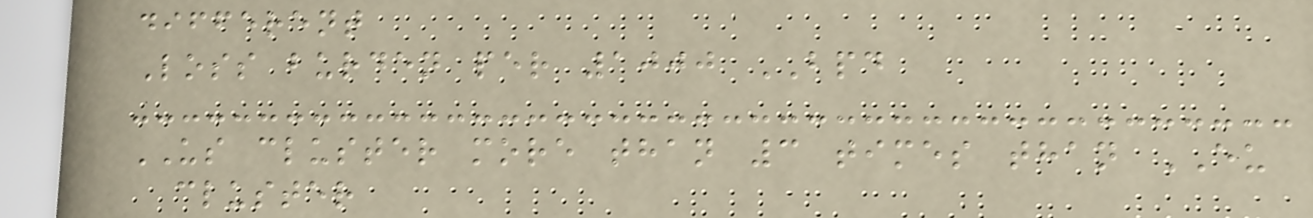different
Loss burden per 1000 BPD
US cluster more than 3 times than EU
cluster
